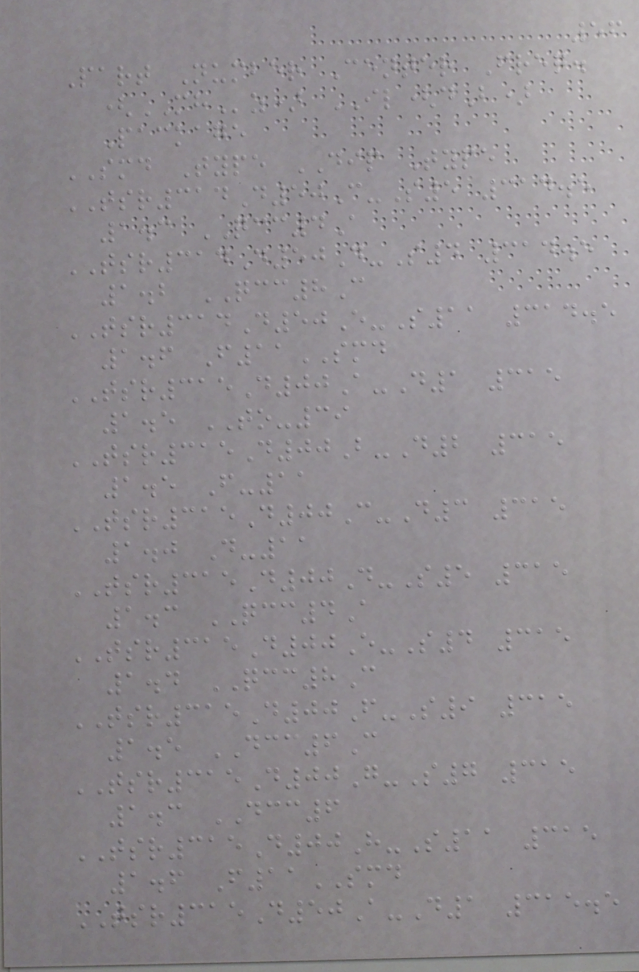56
Part Number Center Freq.
(MHz) IL(dB)
Package
SMD Type DIP Type
TSR314D50C-S5 314.5
1.3 QCC4A
TSR314D50D-S4 314.5
1.2 QCC8C
TSR314D50E-S11 314.5
1.6 F11SMD
TSR315D00A-D1 315
1.5 TO-39
TSR315D00B-D2 315
1.5 F-11
TSR315D00C-D3 315
1.0 D-11
TSR315D00D-S5 315
1.3 QCC4A
TSR315D00E-S4 315
1.4 QCC8C
TSR315D00F-S9 315
1.5 DCC6C
TSR315D00G-S7 315
1.3 DCC6
TSR315D00H-S11 315
1.6 F11SMD
TSR315D50A-D1 315.5
